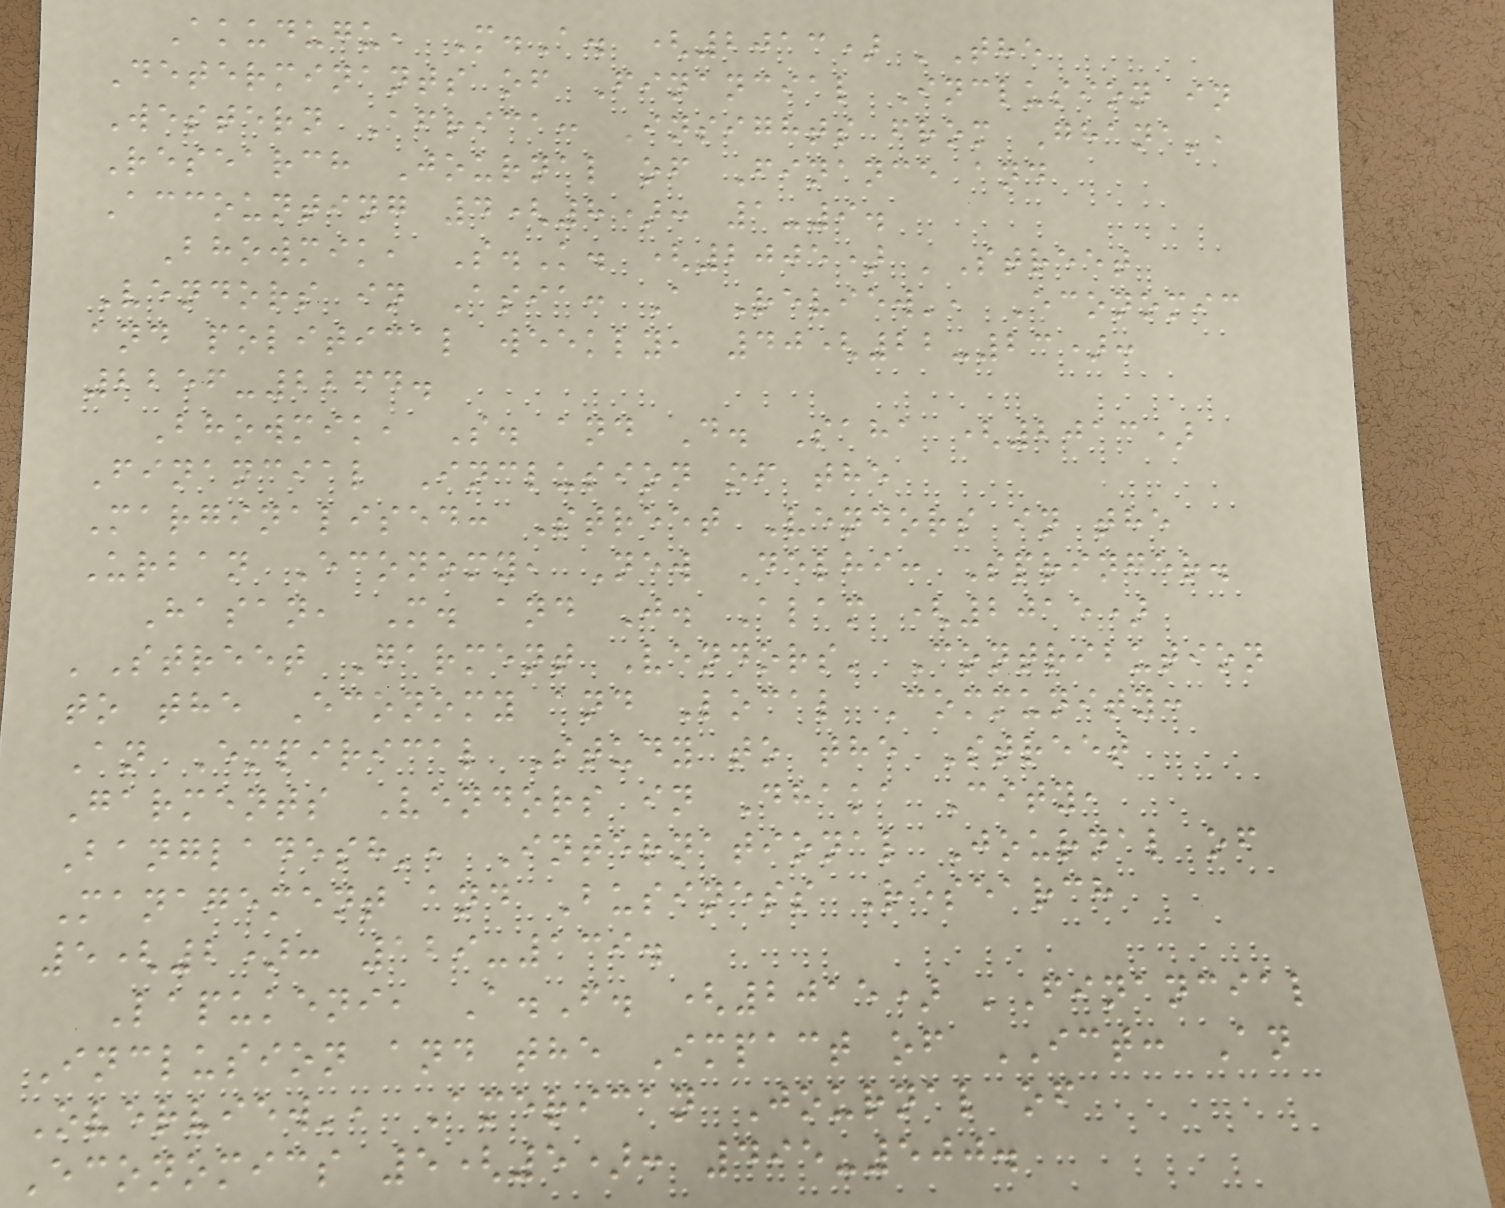Akudugu, M.A. (2013) 'The
Determinants of Financial Inclusion in
Western Africa: Insights from Ghana',
Research Journal of Finance and
Accounting 4(8): 1-9.
Bhowmik, S.K. (2005) 'Street
Vendors in Asia: A Review', Economic
and political weekly, 40(22-23):
2256-2264.
Bhowmik, S. and D. Saha (2013)
Financial Inclusion of the
Marginalised: Street Vendors in the
Urban Economy, New Delhi: Springer.
Hasan, M. and J. Alam (2015)
'Street Garment Vendors' Contribution
to the Economy and Local Community:
An Empirical Study to the Street
Garments Vendors in Dhaka City,
Bangladesh', International Journal of
Management and Business Research
5(2): 129-139.
Lapukeni, A.F. (2015) 'Financial
Inclusion and the Impact of ICT: An
Overview', American Journal of
Economics 5(5): 495-500.
